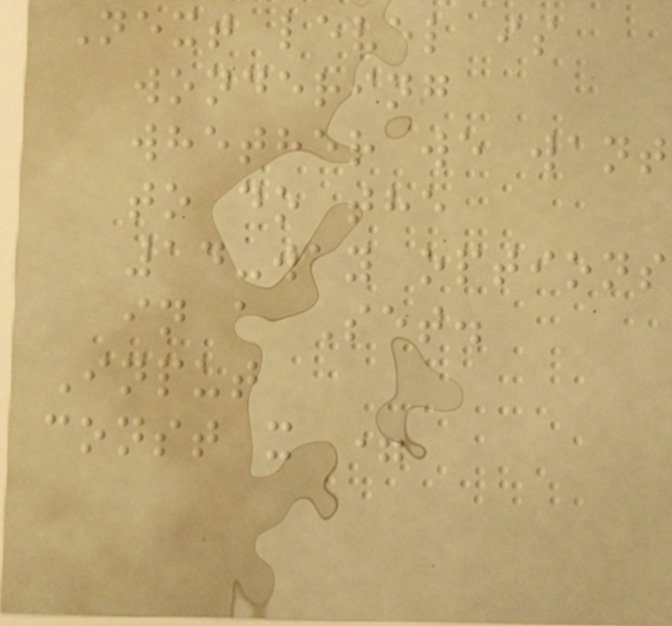Next level is
wondering
whether we want
to do the
14-way options
in a Set.
Input
const x =
